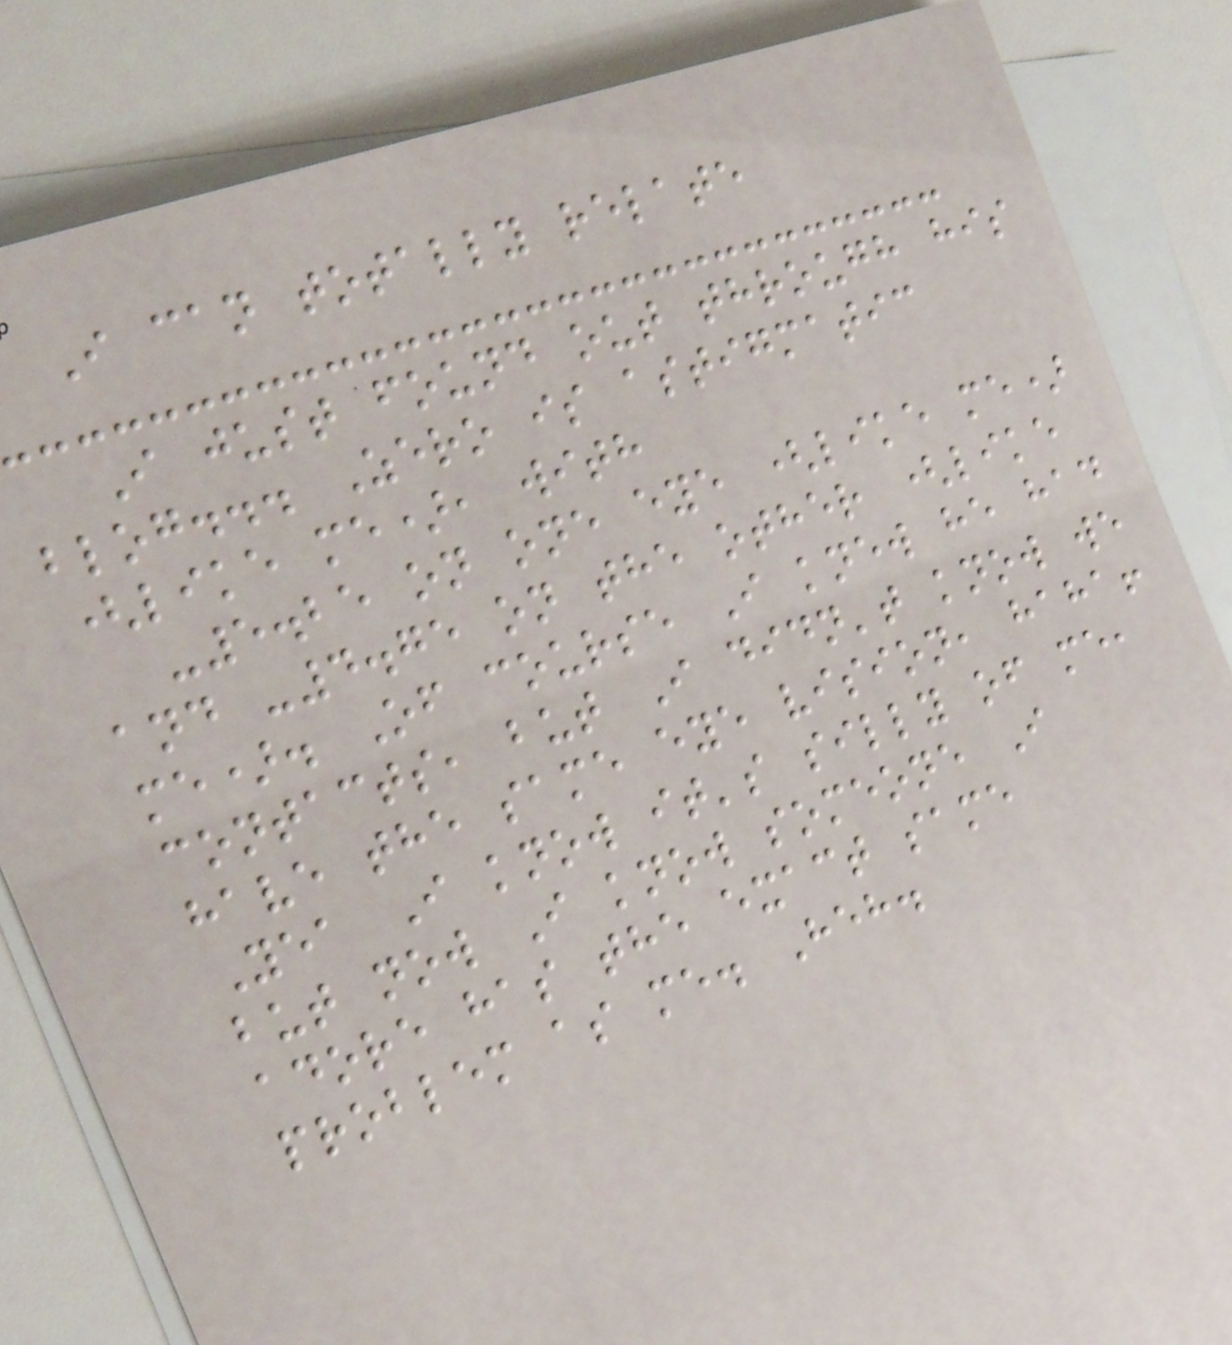I can totally relate
I just found out through his
blog... Zero is astigmatic
(like me), with
-5.25 on one eye (like me)
and -4.75 on the other (like
me). Of course I knew he had
contacts, but I didn't know we
have the same eye vision, haha!
Yea I know it's silly of me,
but now I know someone I
adore has the exact same
problem as me. Heh.
